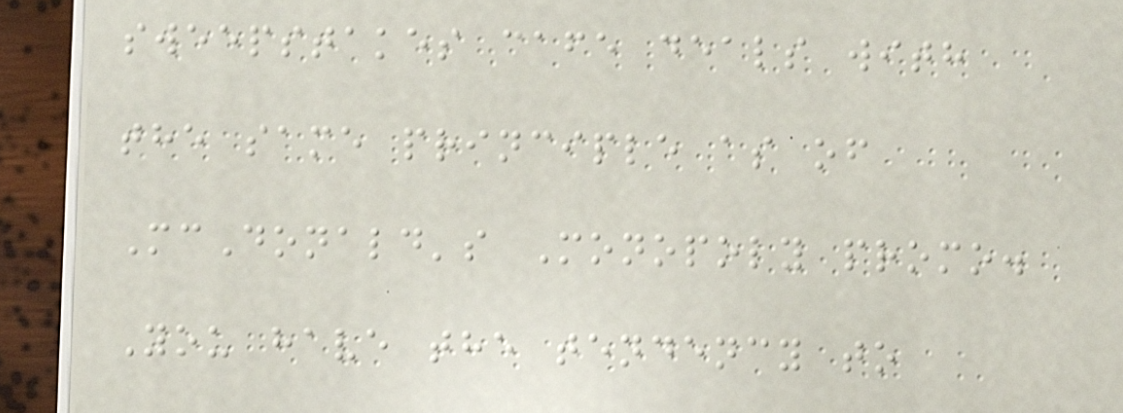sweepstakes cafe deals with
the same principle as of
McDonald's Monopoly promo.
You have the tendency to
